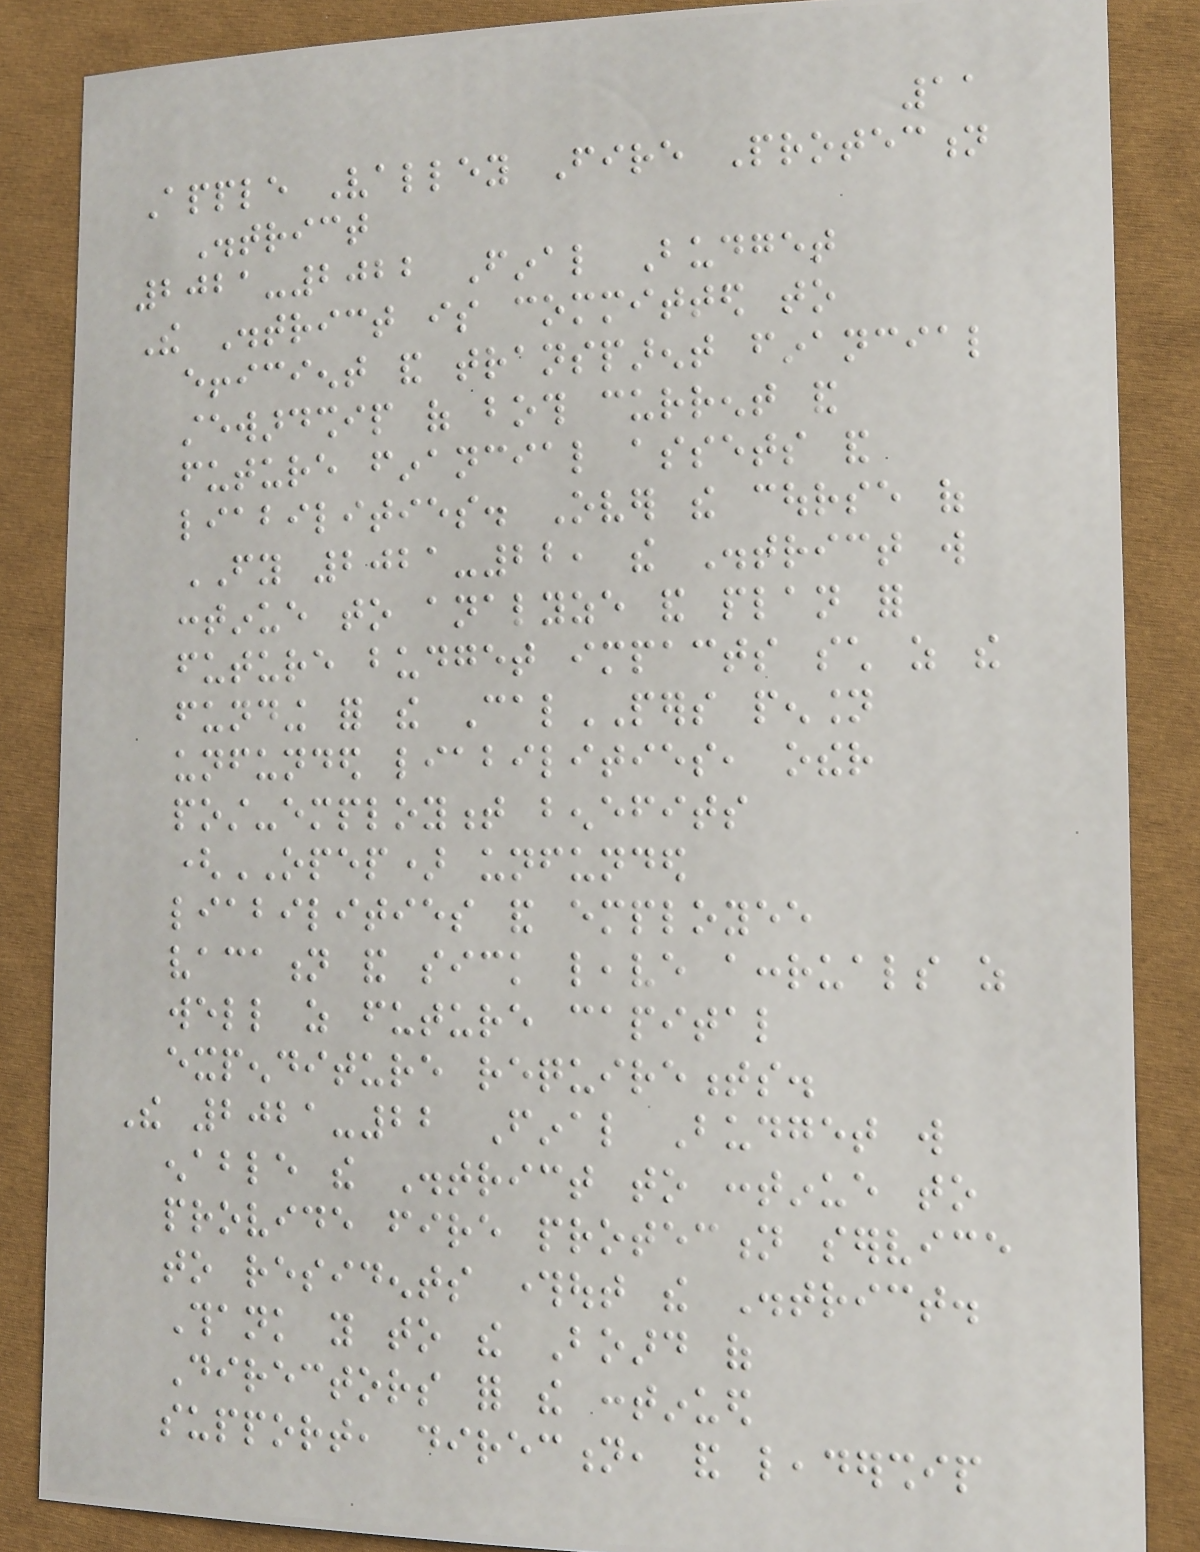11
Apple Valley Fire Protection
District
2021-2022 Final Budget
The District is committed to
efficient and transparent financial
stewardship of both current and
future financial assets and
liabilities. Over the course of
FY 2021-22, the District will
continue to analyze and plan for
future budget impacts such as the
funding for the CalPERS pension
unfunded liabilities, other
post-employment benefits
(OPEP) unfunded
liabilities and employee
vacation and sick leave accruals as
well as future capital
expenditure requirements.
The 2021-22 Final Budget will
enable the District to continue to
provide fire protection service
to residents throughout the District.
Thank you to the Board of
Directors for the continued
support, direction, and leadership
